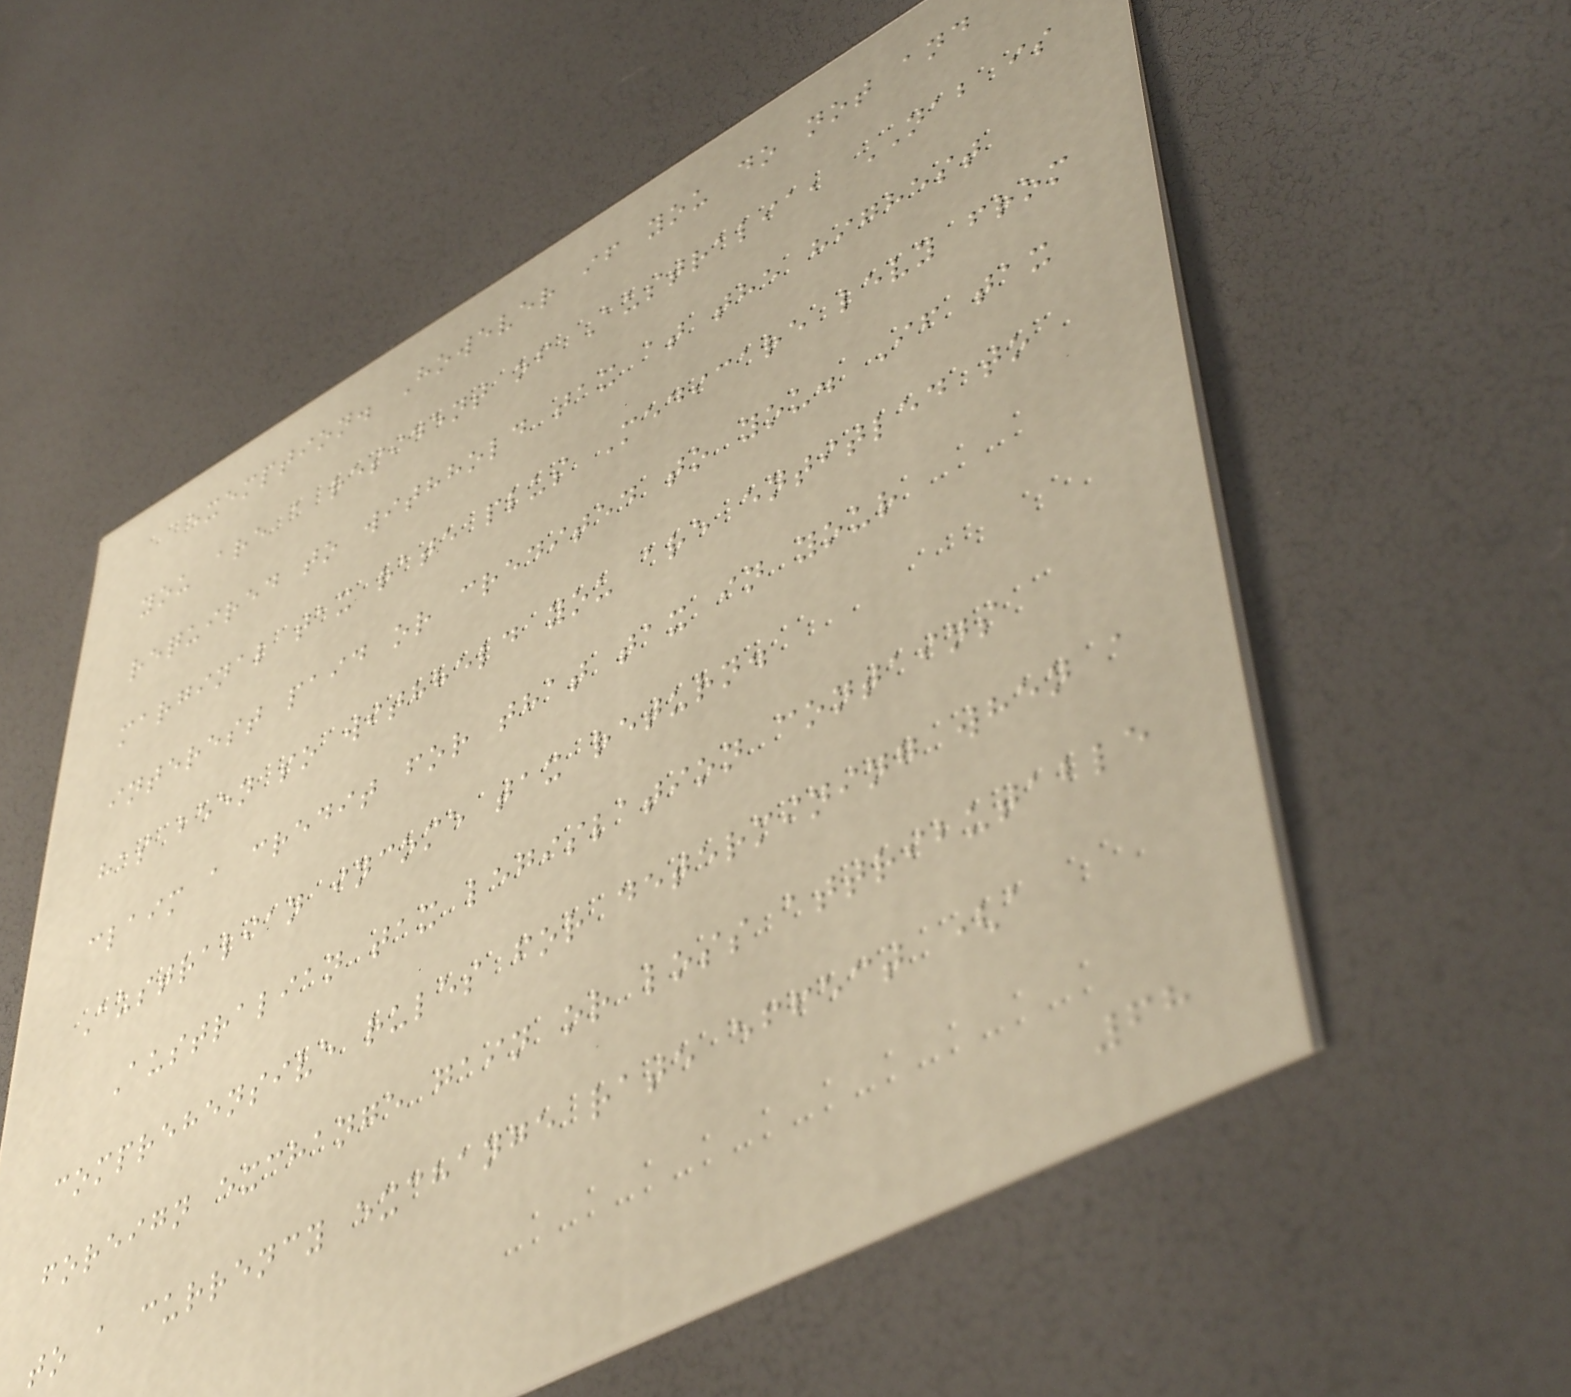exemption. However if you do not and
you are a resident of Australia, NAB is
required to withhold tax at the highest
marginal tax rate plus Medicare levy from
interest paid or credited to you. If tax
has been so withheld you are entitled to
claim a credit for that tax in your
Australian income tax return.
Australian tax legislation contains
comprehensive rules for determining when a
foreign exchange gain or loss attributable
to a currency exchange rate effect (a
68
